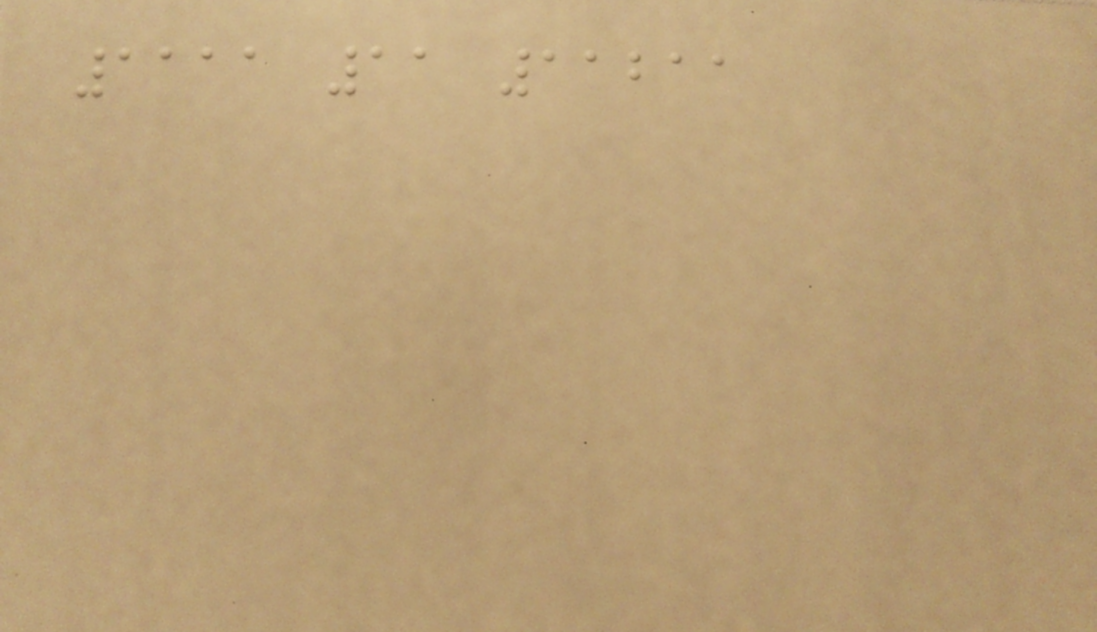1111 11 11211
